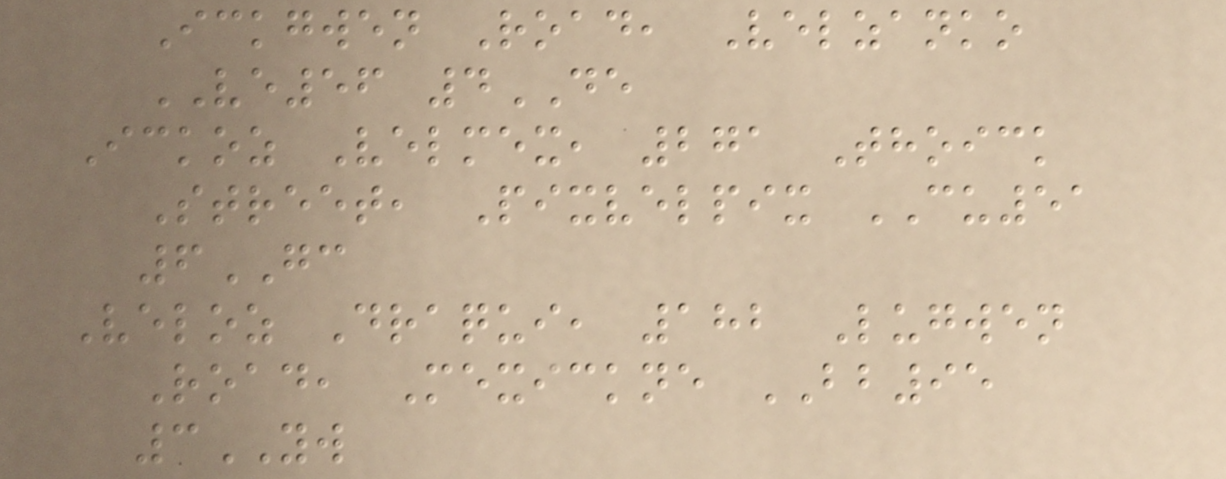Ickgwen Road, Velzanko
VE56 4DE
Ickoz Velmex, 271 Thoick
Street, Pixvelpix CU51
6GC
Veloz Draqui, 182 Lugwen
Road, Mexickne BB95
3YW
